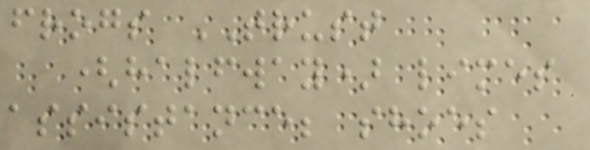frogs TRUST
(halfway) limes
assistance; shoes
